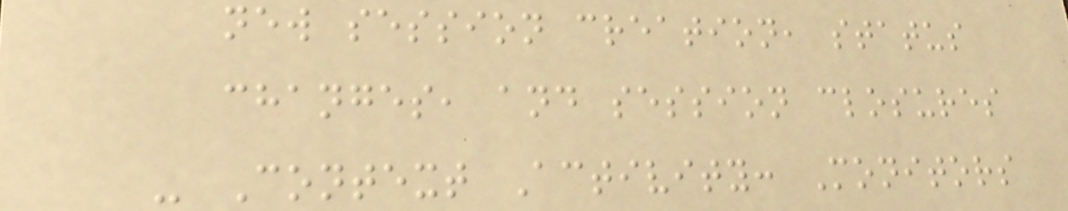new session creation, status
changes, and session closures
- Context Activity: Monitors
